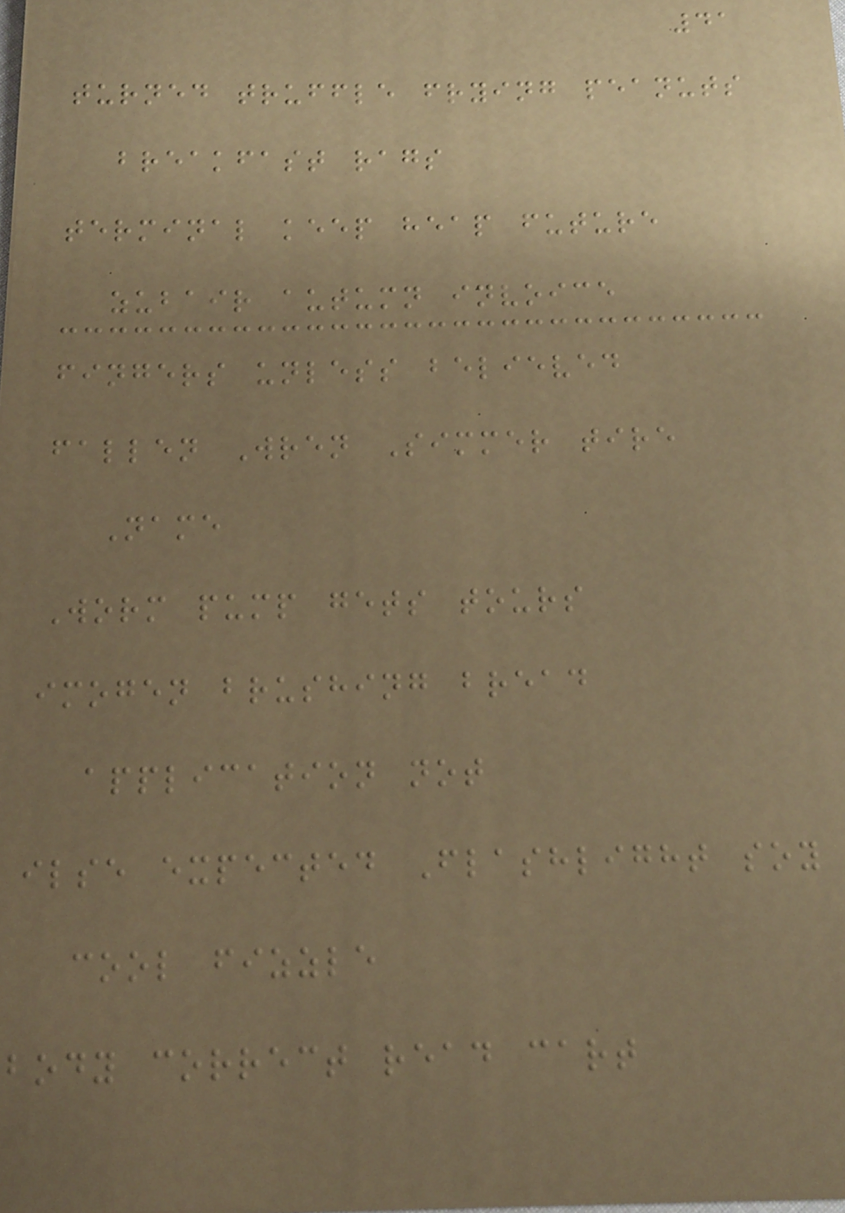41
turned truffle frying peanuts
breakfast rags
terminal keep heap future
zubair autumn invoice
fingers unless believed
fallen Wren Simmer tire
Name
Worm pump gets tours
imogen brushing bread
application not
ilse expected Flashlight soy
cool fizzle
body correct read cart
